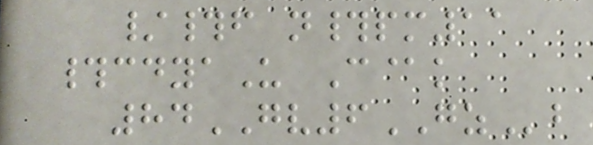/#f n#pm11
#cdyaU C@k
84GV6GZb
